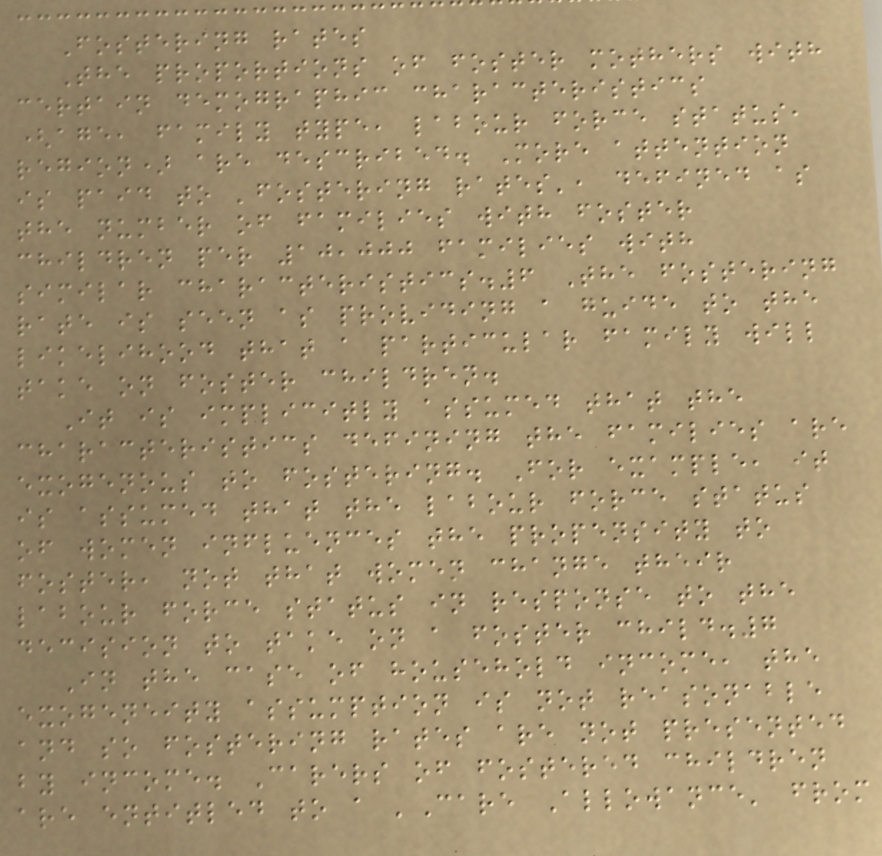Fostering rates
The proportions of foster mothers with
certain demographic characteristics
(age, family type, labour force status,
region) are described. More attention
is paid to 'fostering rates', defined as
the number of families with foster
children per 10,000 families with
similar characteristics.6 The fostering
rate is seen as providing a guide to the
likelihood that a particular family will
take on foster children.
It is implicitly assumed that the
characteristics defining the families are
exogenous to fostering. For example, it
is assumed that the labour force status
of women influences the propensity to
foster, not that women change their
labour force status in response to the
decision to take on a foster child.7
In the case of household income, the
exogeneity assumption is not reasonable
and so fostering rates are not presented
by income. Carers of fostered children
are entitled to a 'Care Allowance' from
